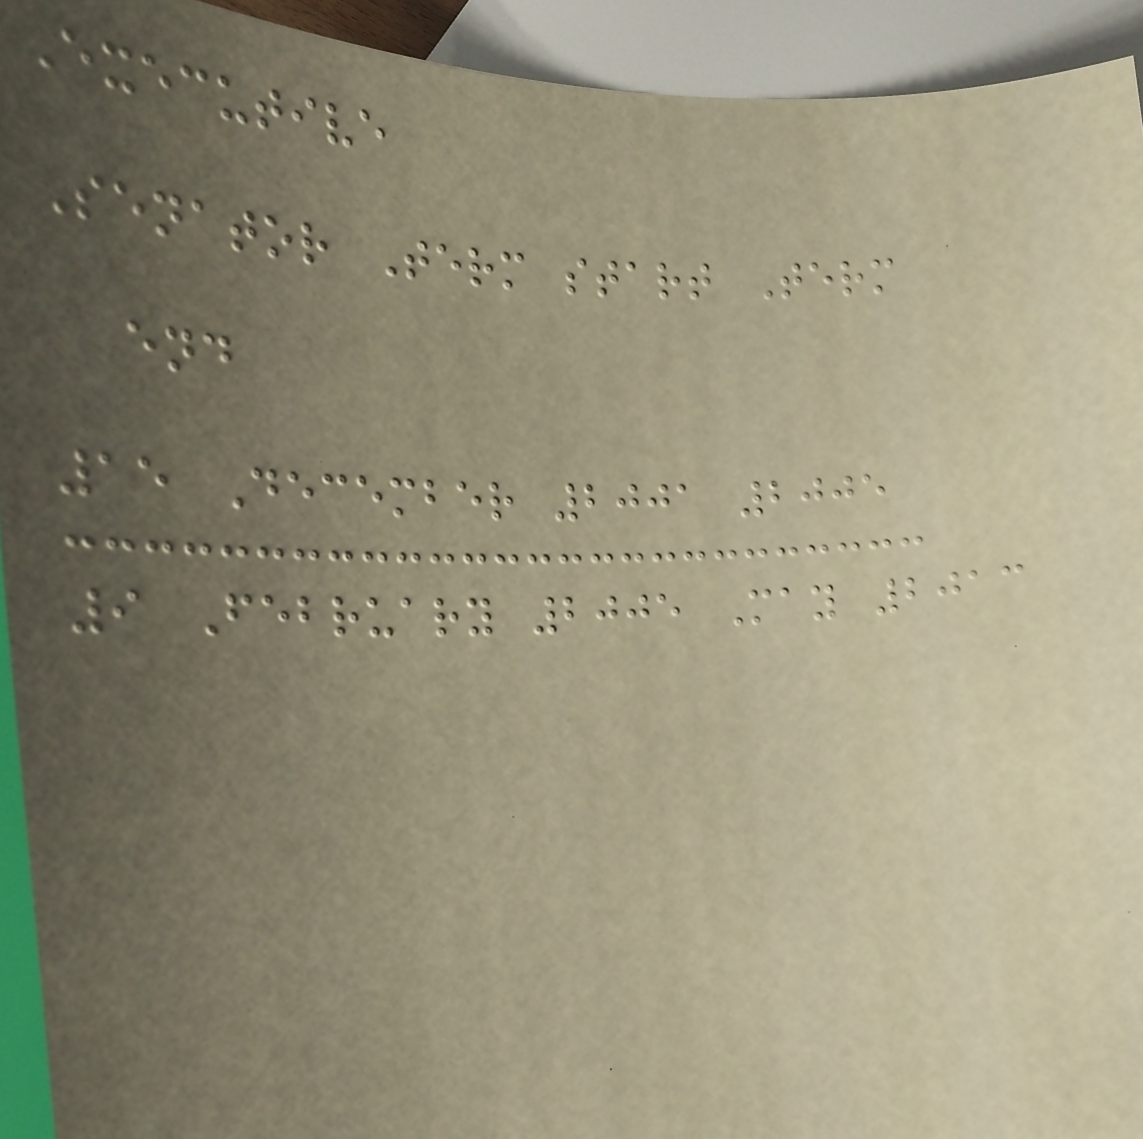Executive
Senator Term start Term
end
15 December 2001 2005
9 February 2005 May 2013
